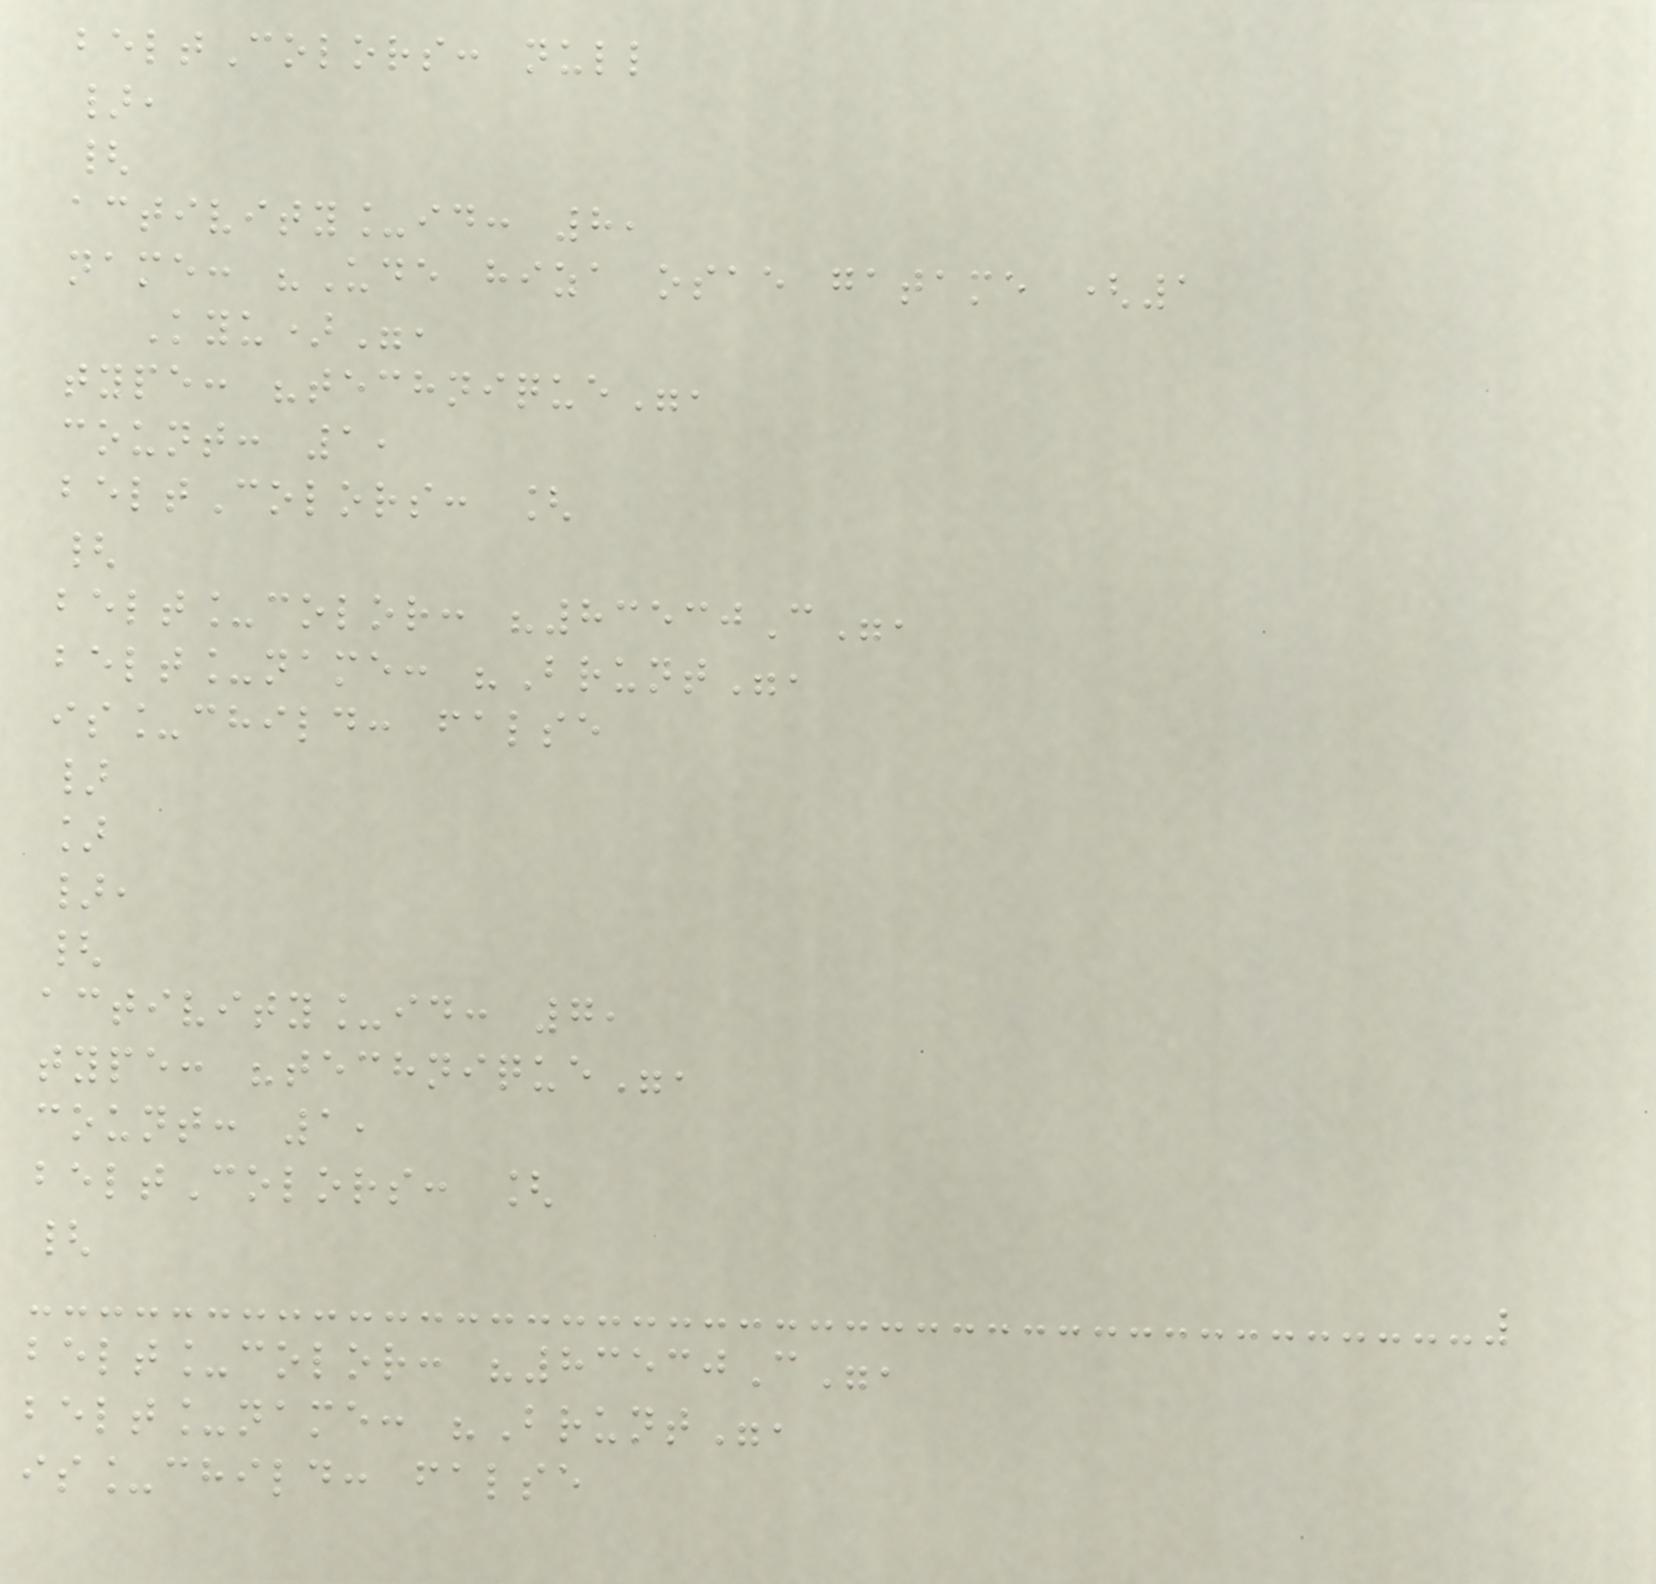beltColors: null
},
{
activity_id: 8,
name: "Ude hiza osae gatame (1
Kyu)",
type: "technique",
count: 1,
beltColors: [
{
belt_color: "83530C",
belt_name: "Brunt",
is_child: false
}
]
},
{
activity_id: 7,
type: "technique",
count: 1,
beltColors: [
{
belt_color: "83530C",
belt_name: "Brunt",
is_child: false
